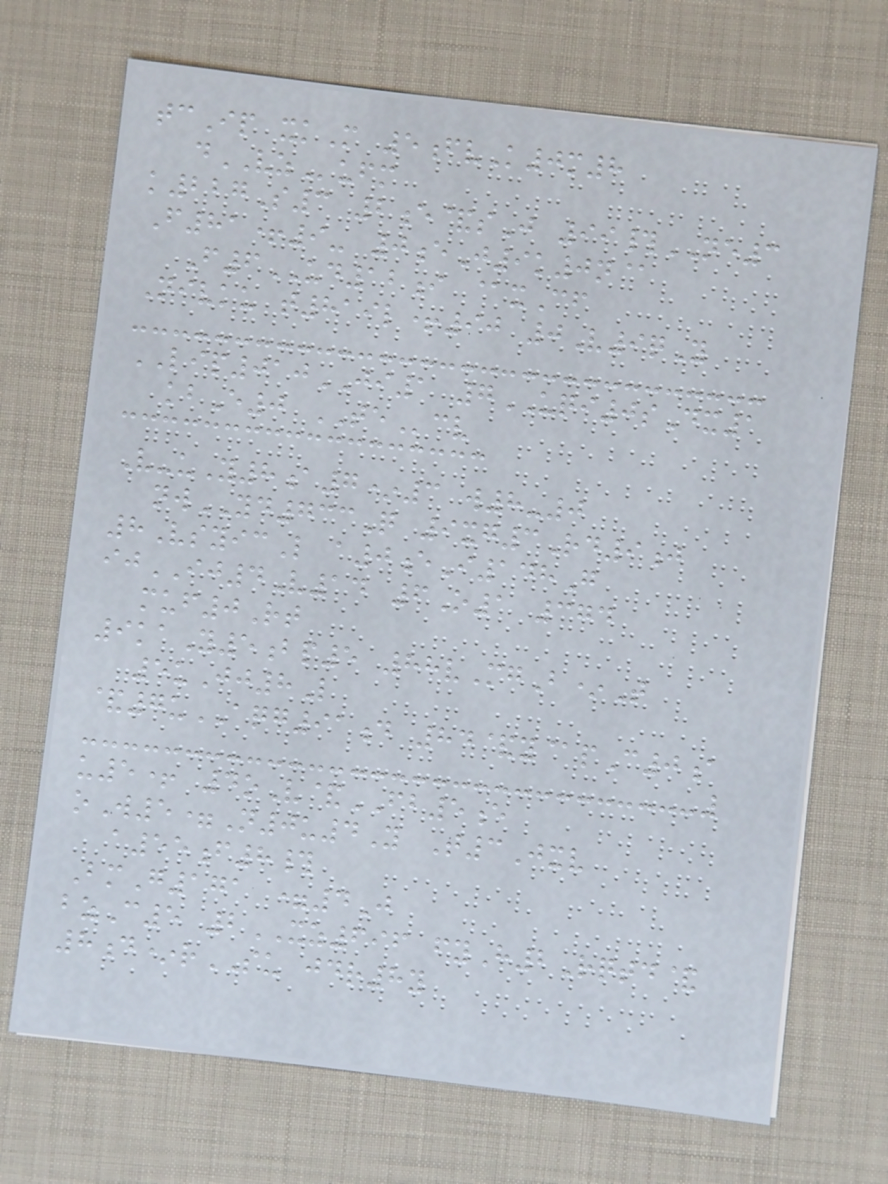tcIp xkM 5fvK0m8
dVZufm
k227S3 2e&sJ 99#NE3
F81+9- 0eJ9k0n@
F6UD12i @xCf
Nivku t819l+90 0V9qY
LIP010JI1 7UQI0sDx1
kbE0 TEcv
V-uY8a7*3 w8-0
nwYD733Q 9xg3Rd9j
8VsyicL a0eI148G
ijIJ4V14 6O1 374
muf0Rt
9kaY5bp5 88vMgB*T
5uJj8L
&7uAQG91d 84&y@pC0a
u5+ 4oV&FB5e
oW5=N0u4Y T3Jxv
a55f8#
BmG171 =4J
bzC5 2XZ696 fyH2Rqtd&
8d*rSU jdr8y
